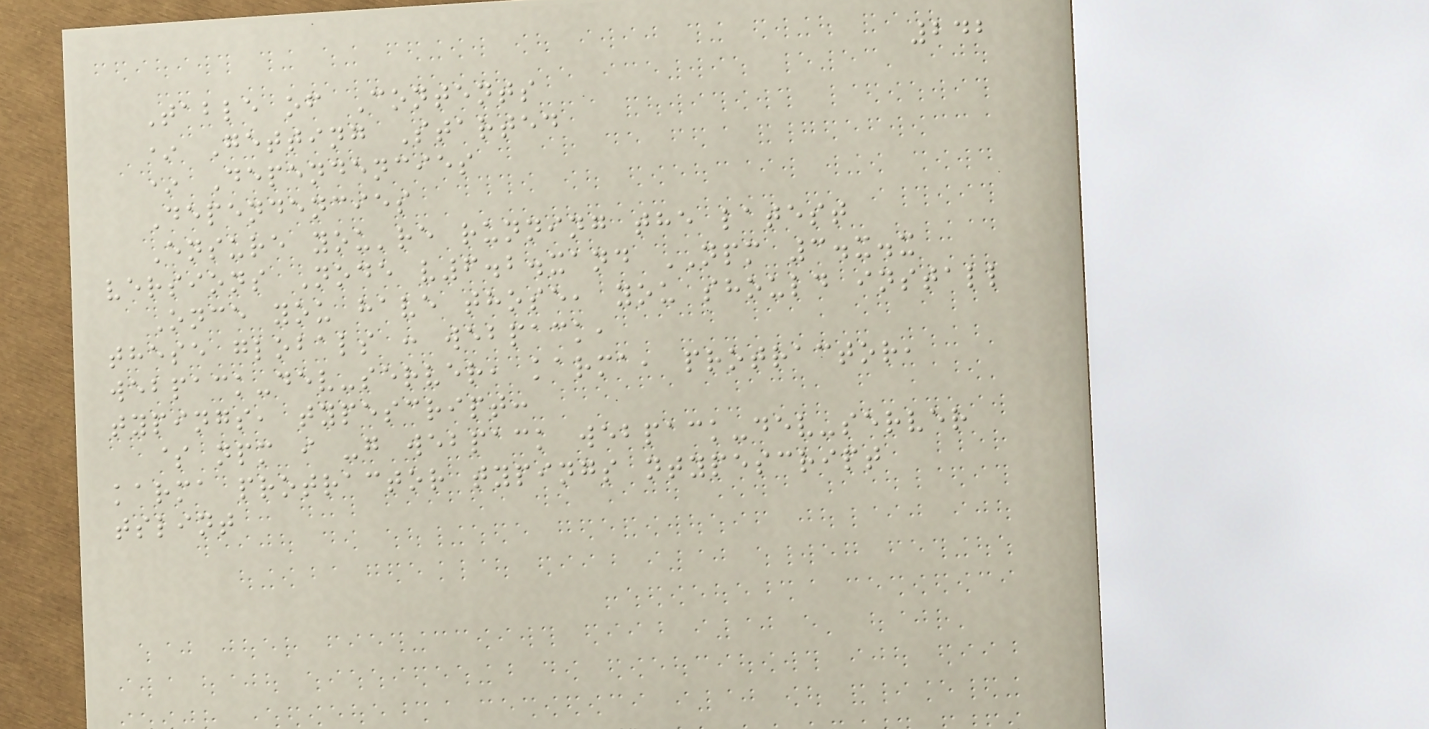242
Table of Contents
* Getting Started
* Dependencies
Dependencies
Ensure you're running the latest
versions Node v6.2.xand NPM 3.x.x
Once you have those, you should install
these globals : webpack,
webpack-dev-server, karma, protractor,
typings, typescript:
$ npm i -g webpack webpack-dev-server
karma protractor typings ntypescript
tslint
